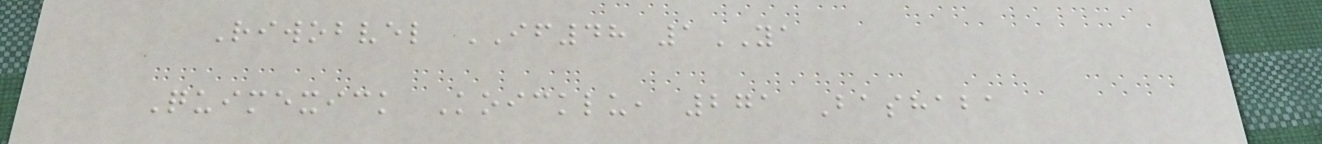Riwobvel IF48 1YA
Quimexick Koicklu, 271 Bashaba
